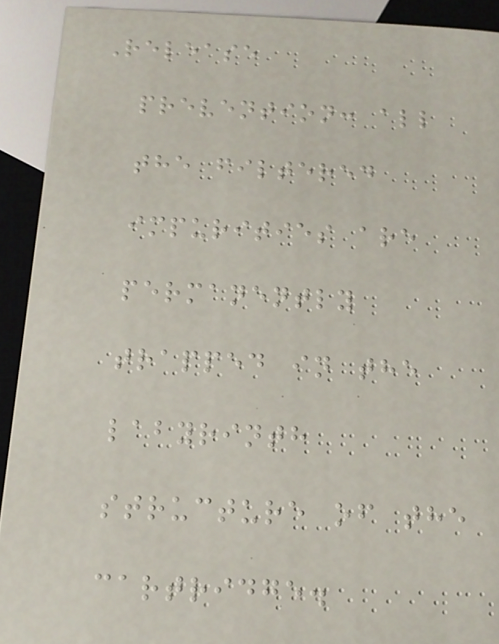Release
prevention: all
the filtered
impurities are
permanently
trapped in the
labyrinth
structure of the
cartridge.
